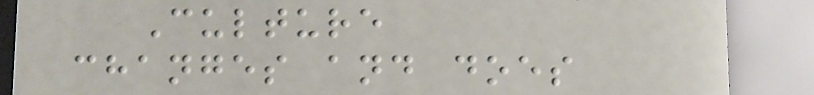Culture
changes and does
